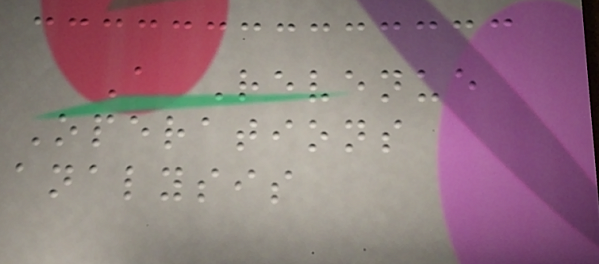A Revenue
Operations
analysis
